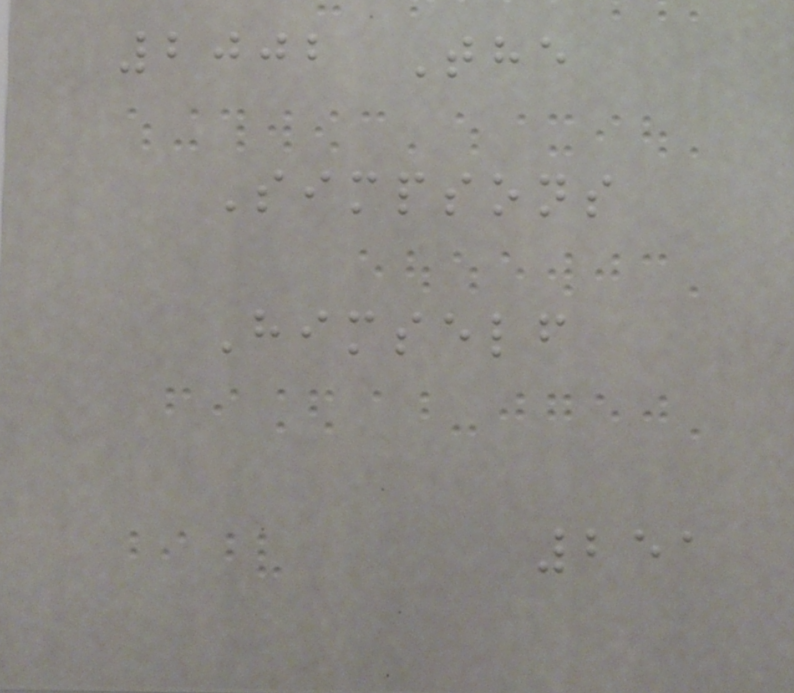2002 The
Simpsons
Himself
251
